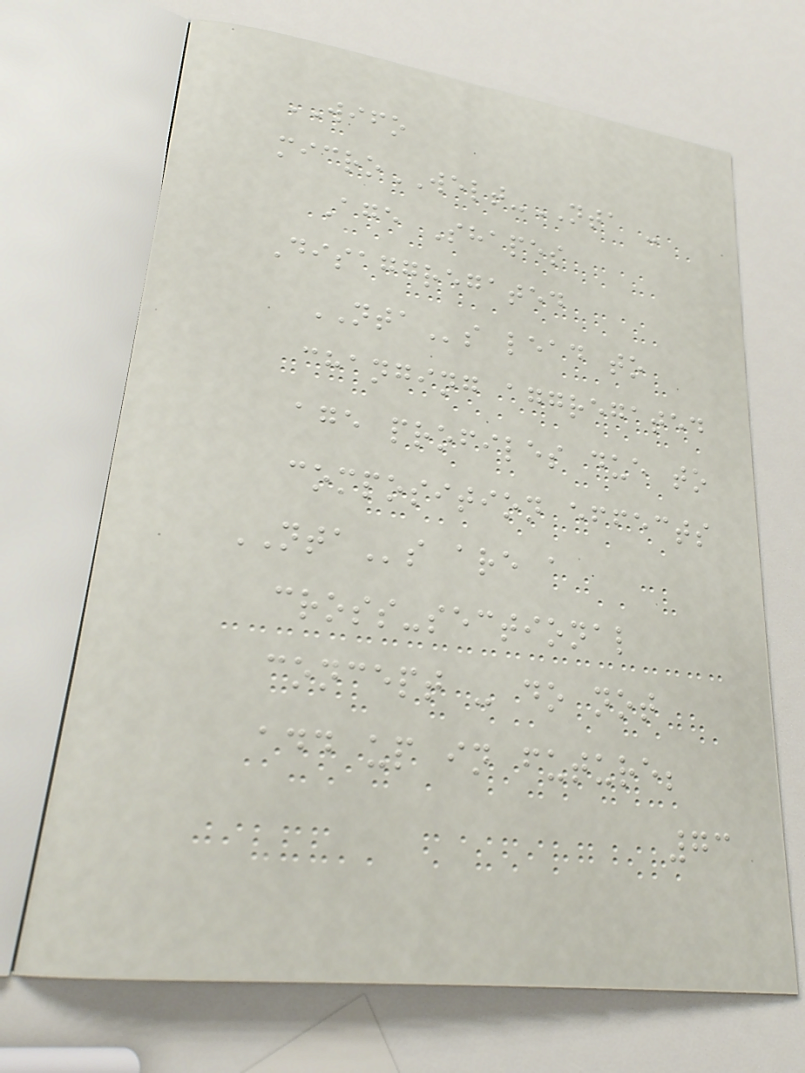WIFO
microWELT-NTA -
Age Shapes
Disaggregated
NTAs lead to
changing aggregated
age profiles due to
composition effects
NTAs are a
cross-sectional
concept - do not
add up in future;
73
